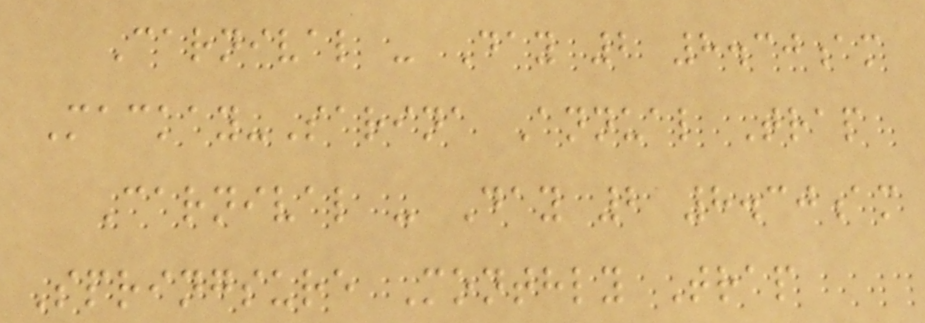Carnival - Day 2 8.30am
Mackay-Sarina Annual Trap
Carnival - Day 2 8.30am
Springsure Monthly Trap
